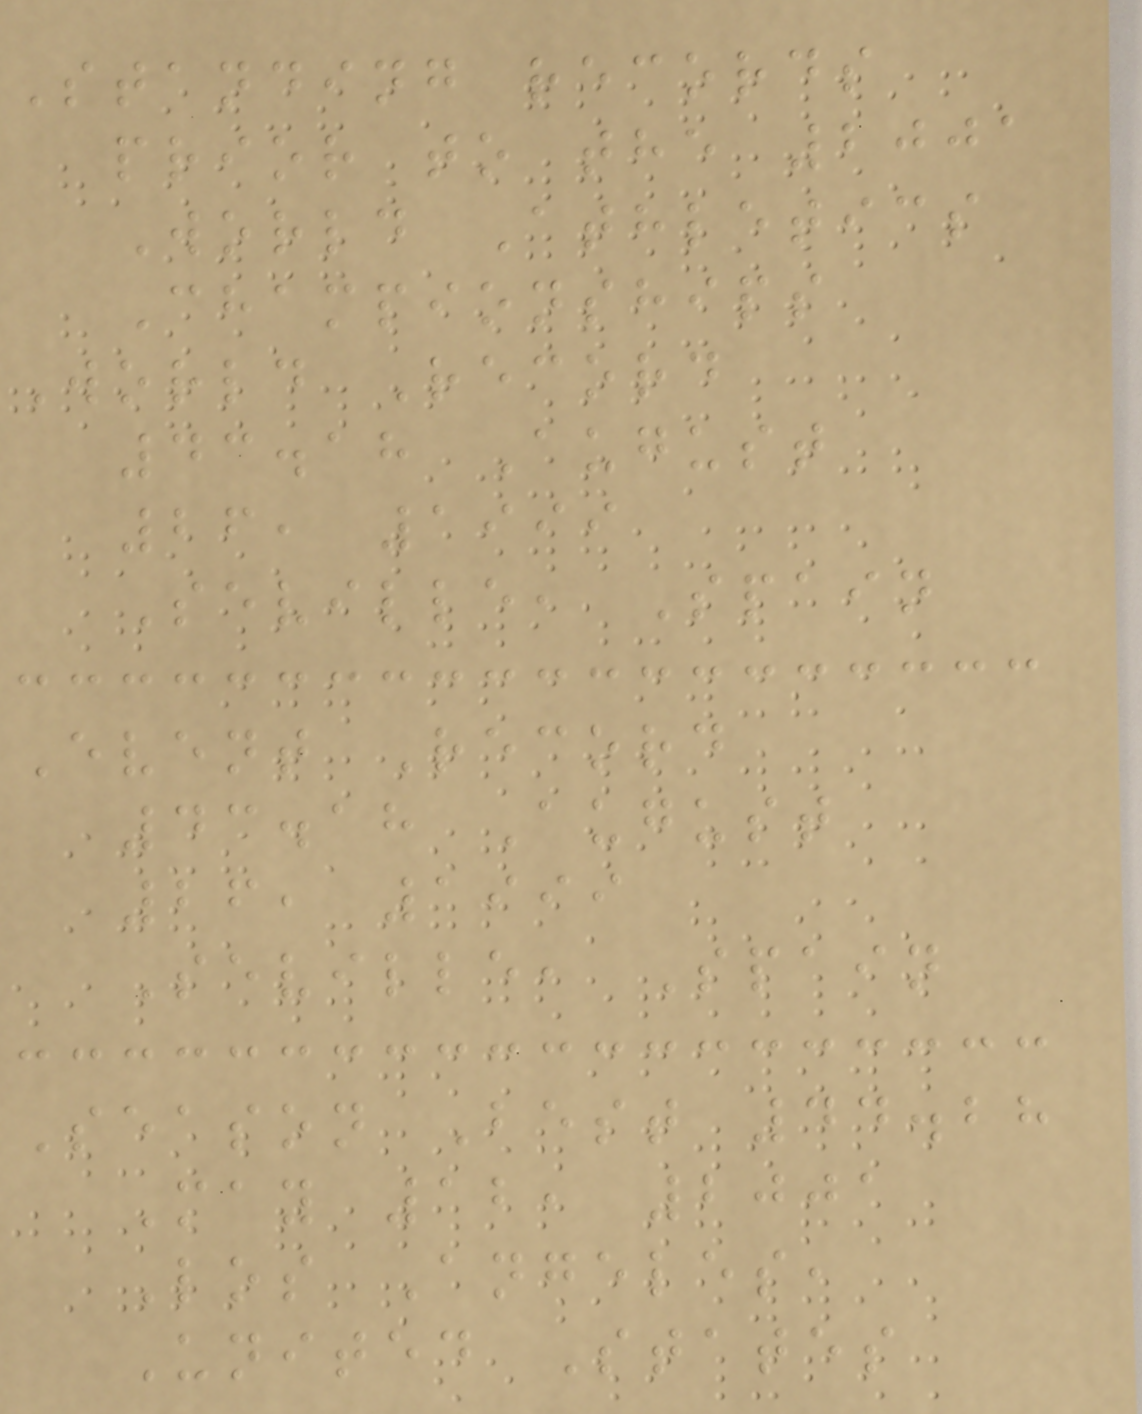Standing records
prior to the 2001
World Athletics
Championships
World Record
43.18 August
26, 1999
Seville, Spain
Event Record
43.18 August
26, 1999
Seville, Spain
Season Best 44.28
May 12, 2001
Los Angeles,
United States
